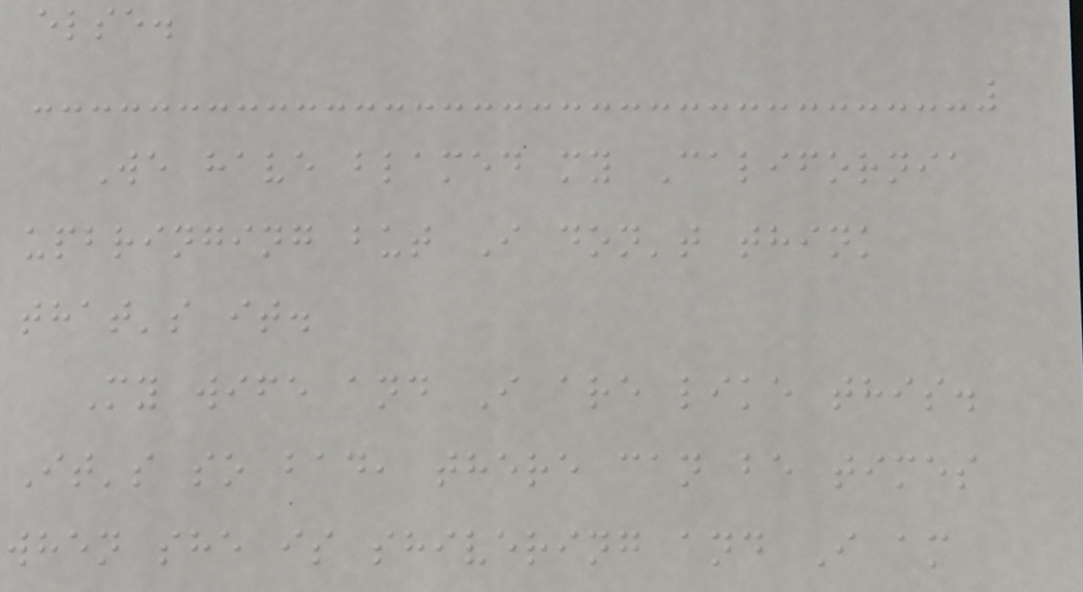else.
We have blamed my California
upbringing but I don't think
that's it.
My wife and I are like this.
It's so bad, there can be times
when she is shivering and I am
